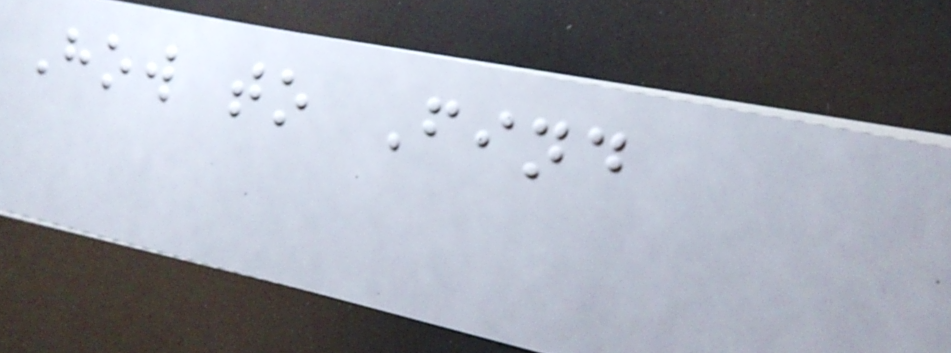How to Find
